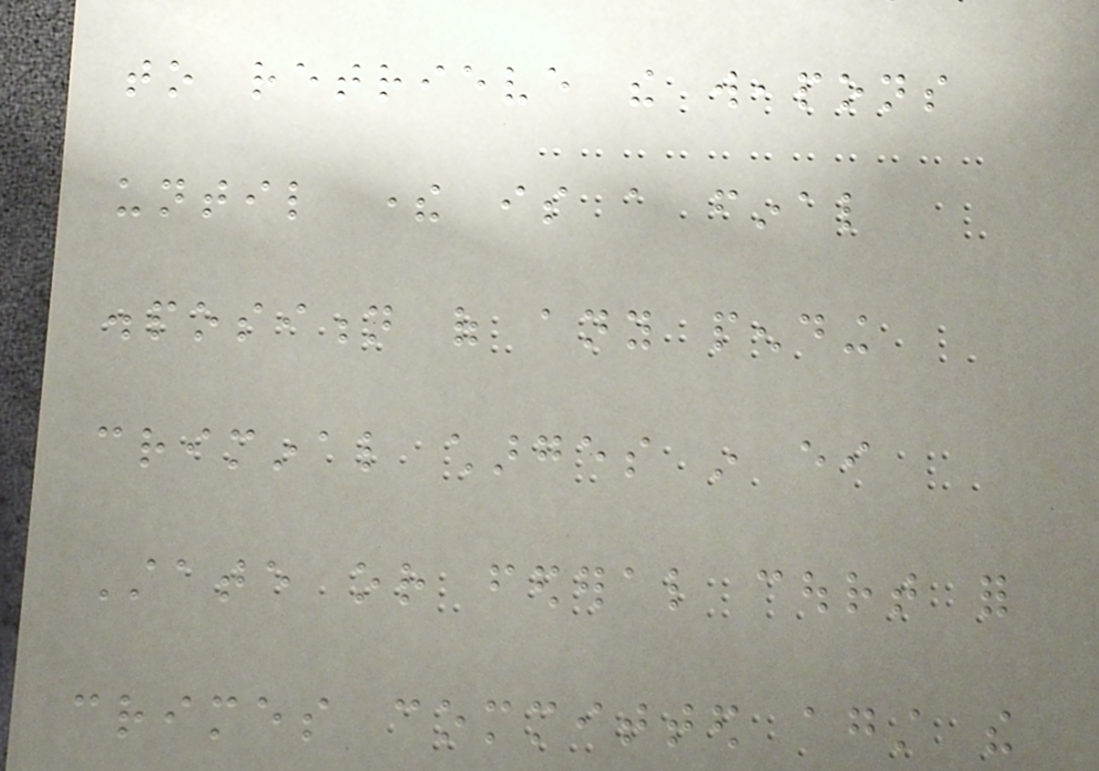to retrieve the weapons
until there is a final
disposition of any pending
criminal charges in either
State or federal court for
crimes committed against the
